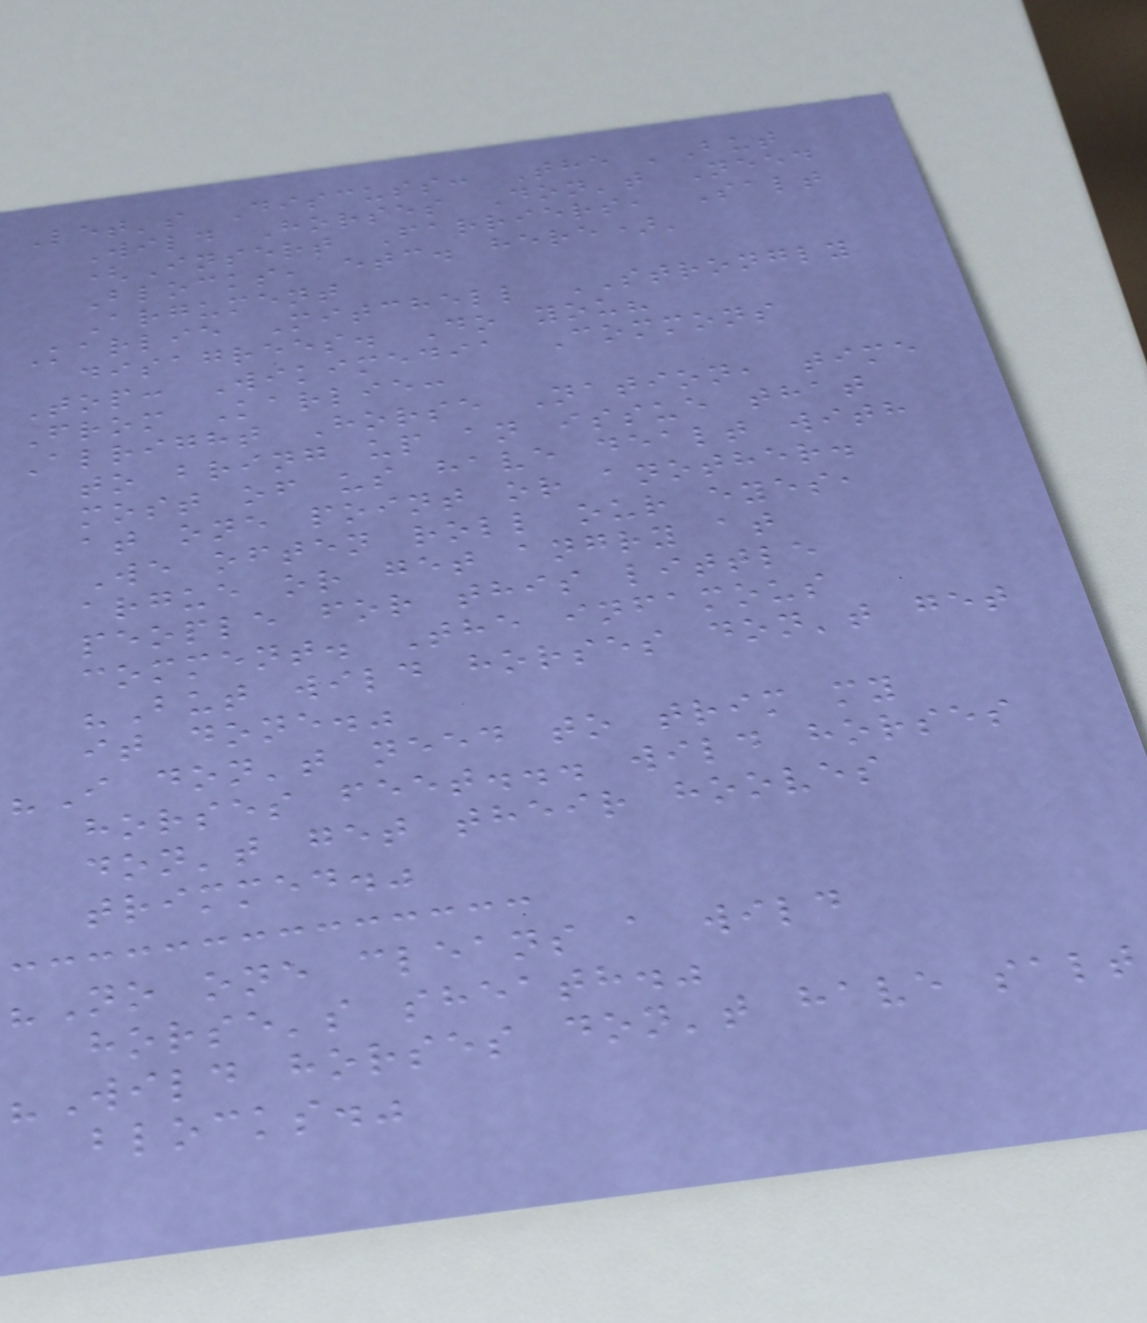Let's Discuss: The 'But
Wild Horses Don't Need
(Insert Farriers, Salt
Blocks, etc. here)'
Argument
Karlie Mitchell STRONGLY
disagrees. Do you?
Top: Wikimedia Commons
From Karlie:
Alright Horse Nation, time
to bring up an issue that
most of us have dealt with
at one point or another.
We often roll our eyes,
argue or get angry at
people for this little
comment. The infamous
"But wild horses don't get
it done."
"I don't need to trim my
horses feet... wild horses
don't get their hooves
trimmed."
"No one cleans a wild
horse's sheath."
"Wild horses don't have salt
blocks."
